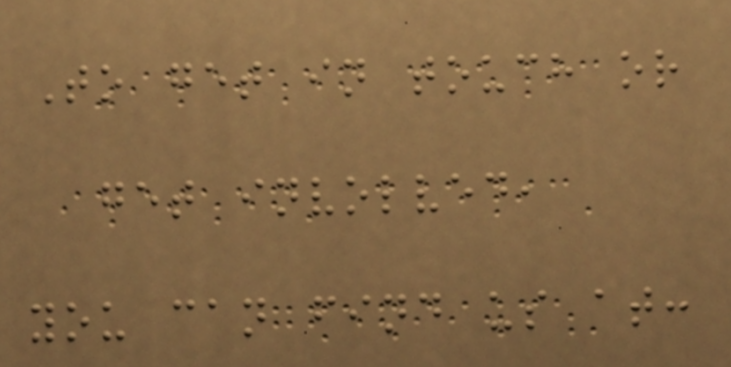To get in touch or
get involved,
you can find us at:
